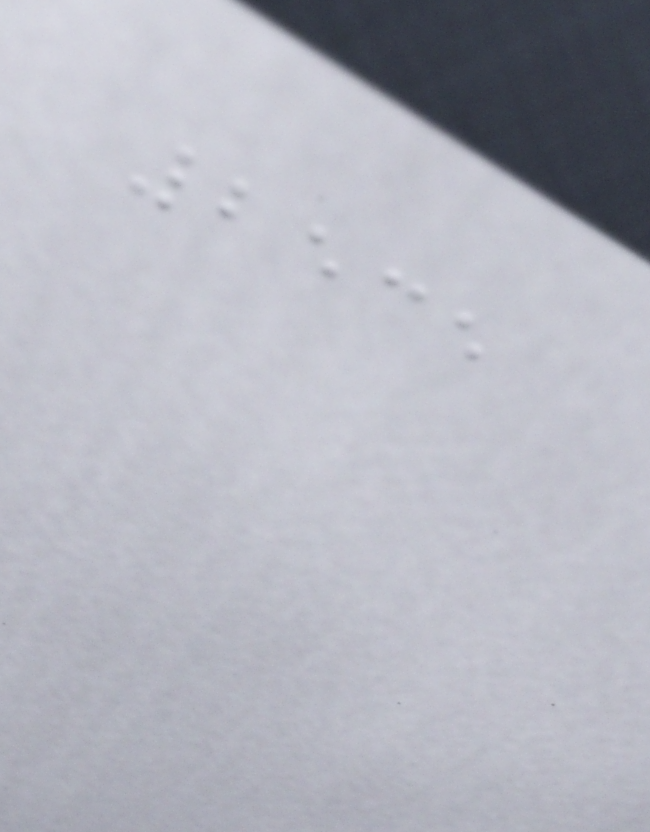2535
